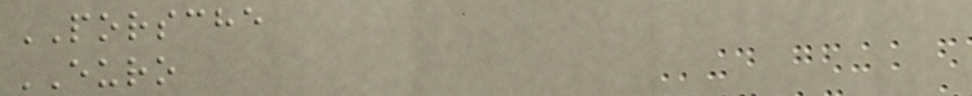PORSCHE
EURO
